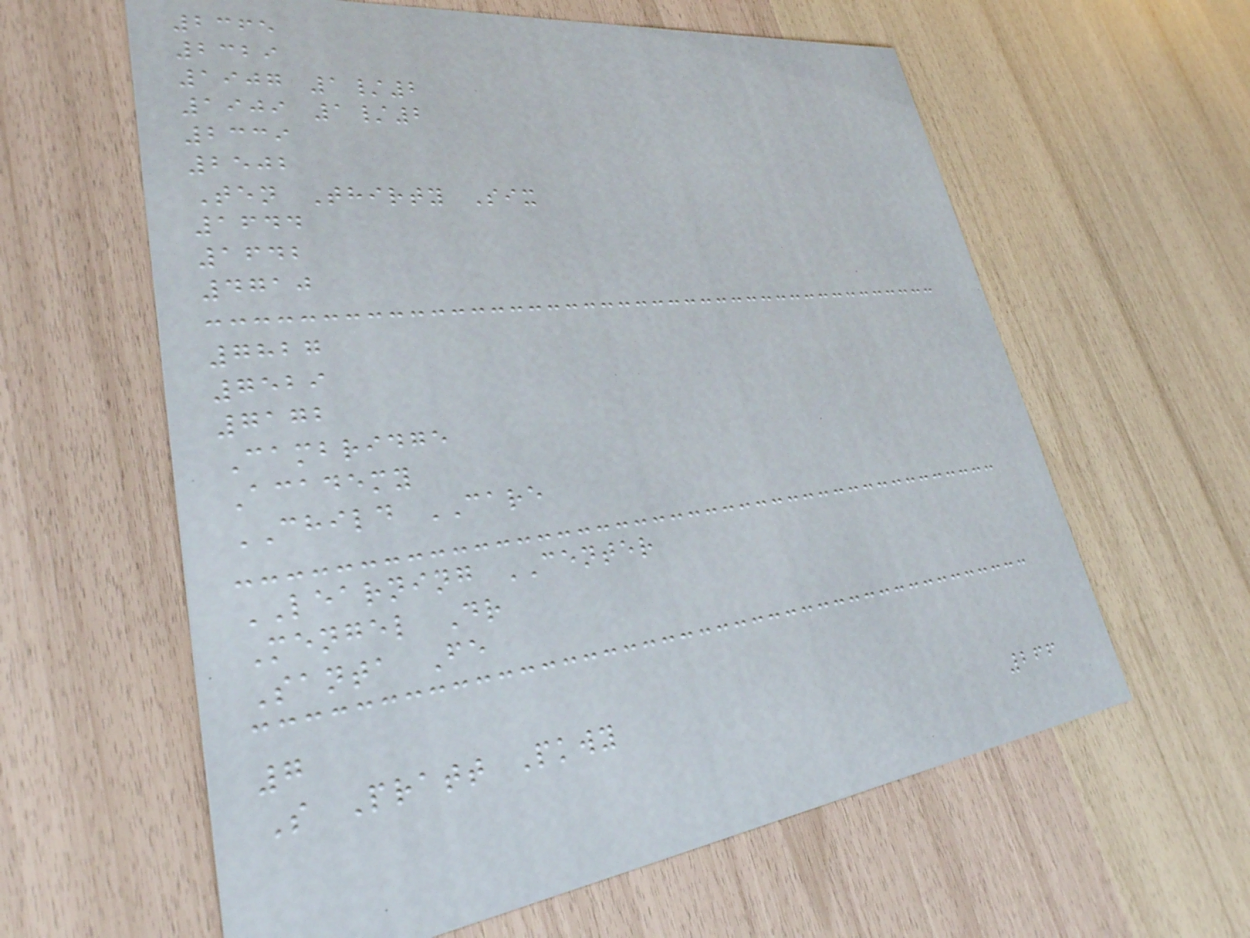2365
2329
1907 1/2
1909 1/2
2339
2502
Ten Thirty Six
1644
1642
4710
7827
7529
7172
Cambridge
Academy
CHILD CARE
LEARNING CENTER
Mengel Dr
Santa Fe
7
S Pratt Pkwy
266
